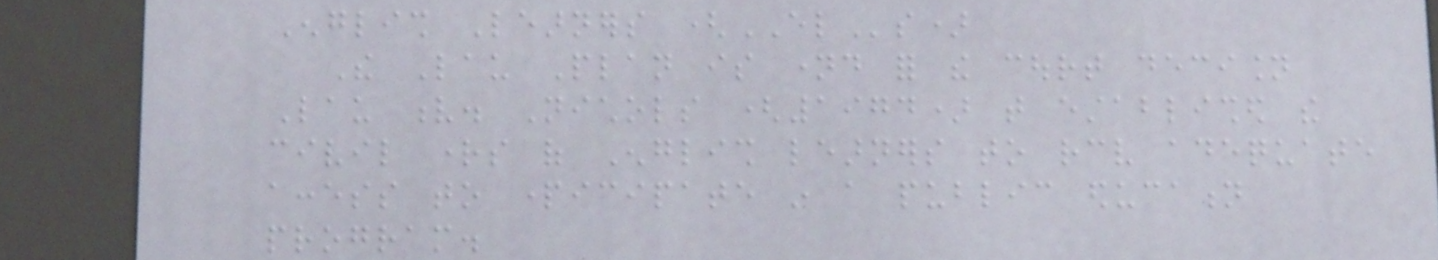English Learners (ELs)
The Lau Plan is named for the court decision
Lau v. Nichols (1974) that established the
civil rights of English learners to receive adequate
access to participate in a public education
program.
